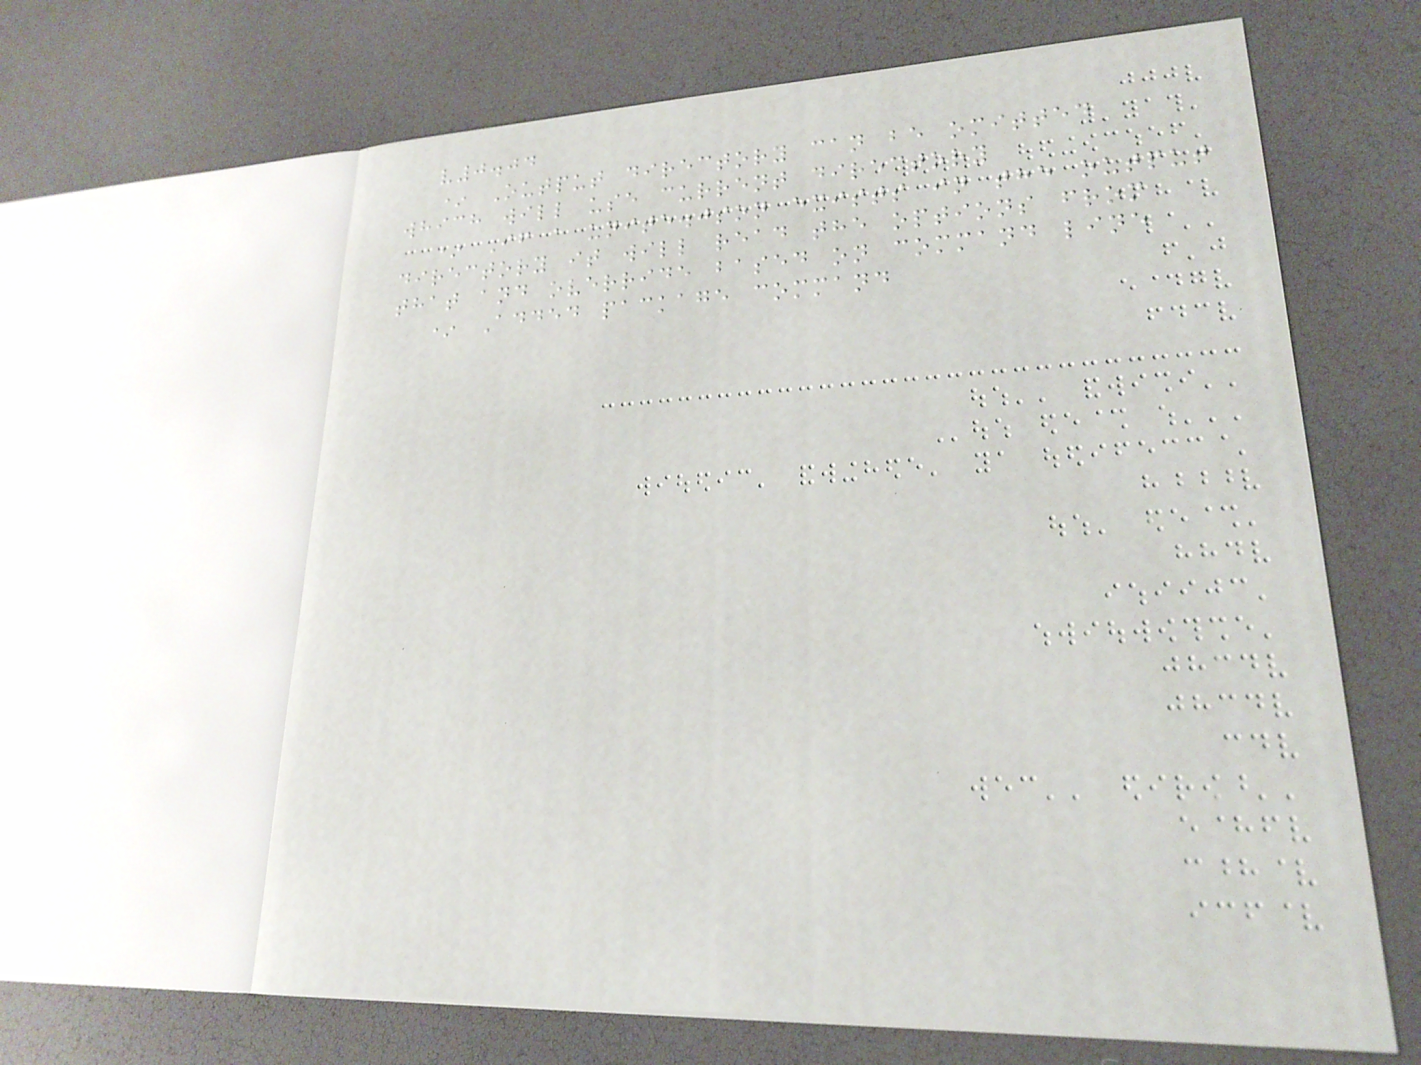v0.04
* Output directory can be omitted
which will use current directory
* If a unite.json exists in the output
directory it will read the options from
that and override based on command line
* Added package command
